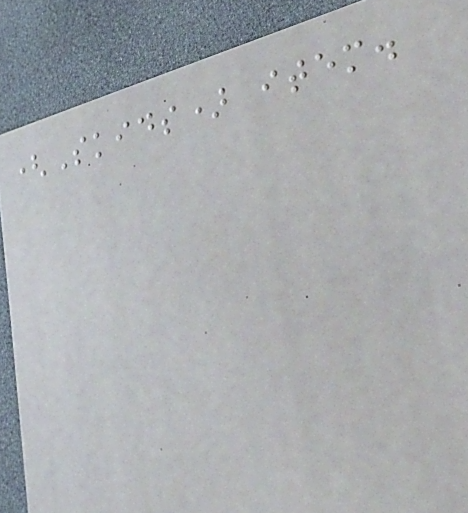(Skids) item.
